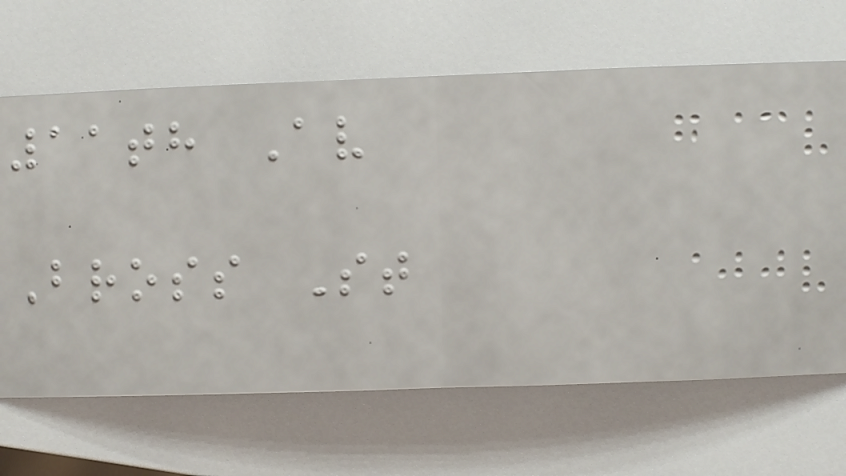11th Av
Bross St
